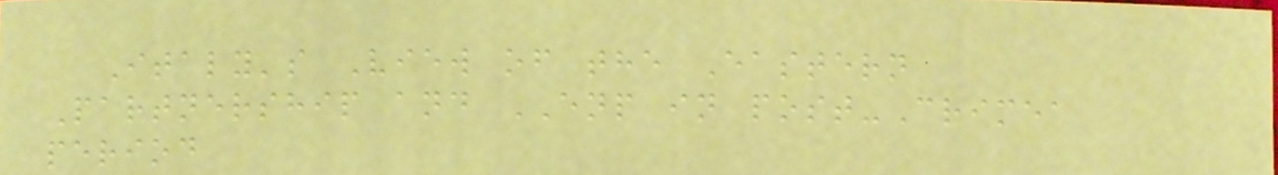Italy's View of the Eastern
Partnership and ENP in post-Crimea
period
